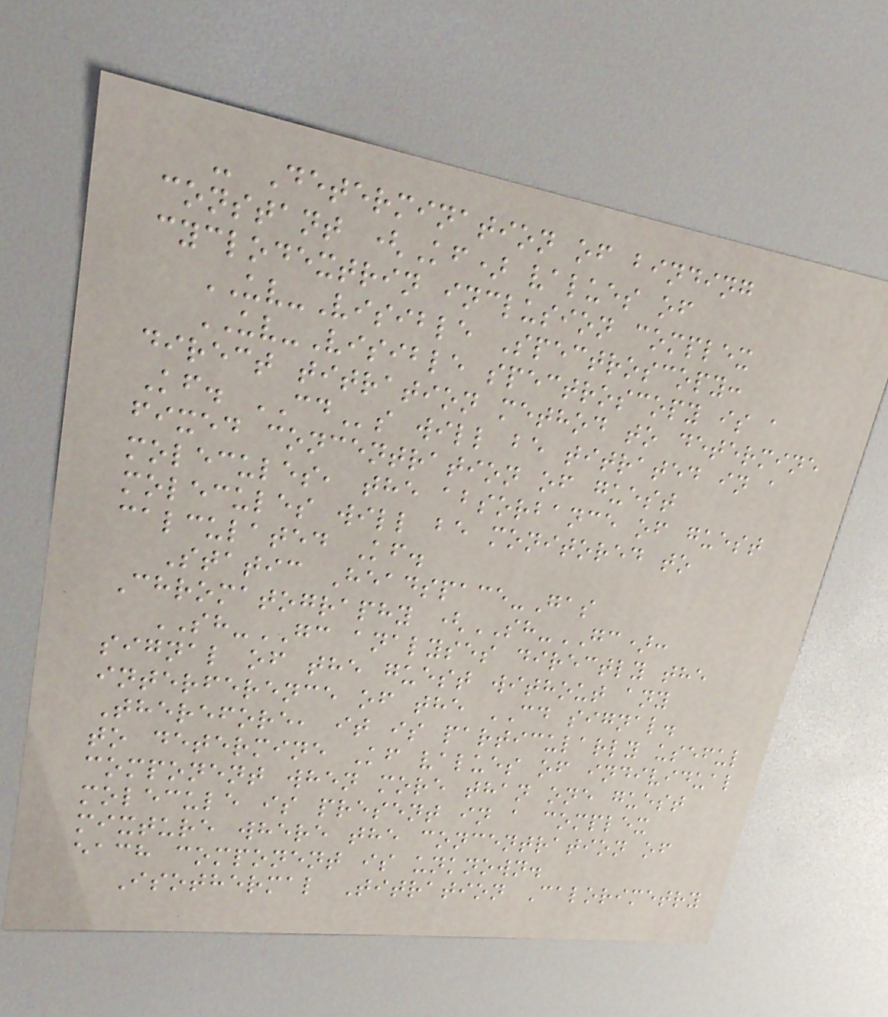- Determination of binding
constant (Kf) values of
cyclodextrin inclusion complex
UV-Visible Spectroscopy:
UV-Visible spectroscopy is a
direct titration method to determine
Kf. CDs will be titrated in a
fixed concentration of guest
molecules, the absorbance of guest
molecules will be monitored to
calculated Kf.
Static Headspace-Gas
Chromatography (SH-GC):
SH-GC analyses directly the
signal of the guest without any
interference of the CD signal.
Therefore, it is particularly useful
to determine Kf values of individual
component when more than one guest
molecule is present in a complex
mixture where the concentration of
each component is unknown.
Isothermal Titration Calorimetry
